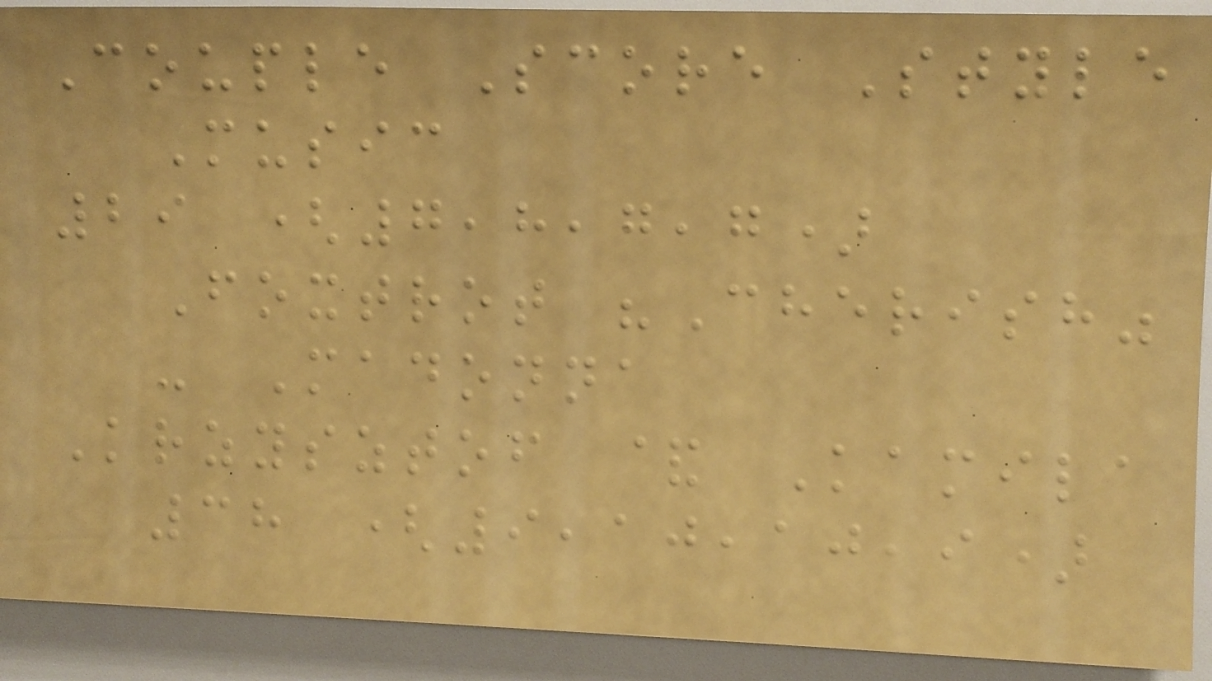Couple Score Style
Music
29 (7,8,7,7)
Foxtrot "Cherish"
- Madonna
Krzysztof & Kamila
38 (9,10,10,9)
